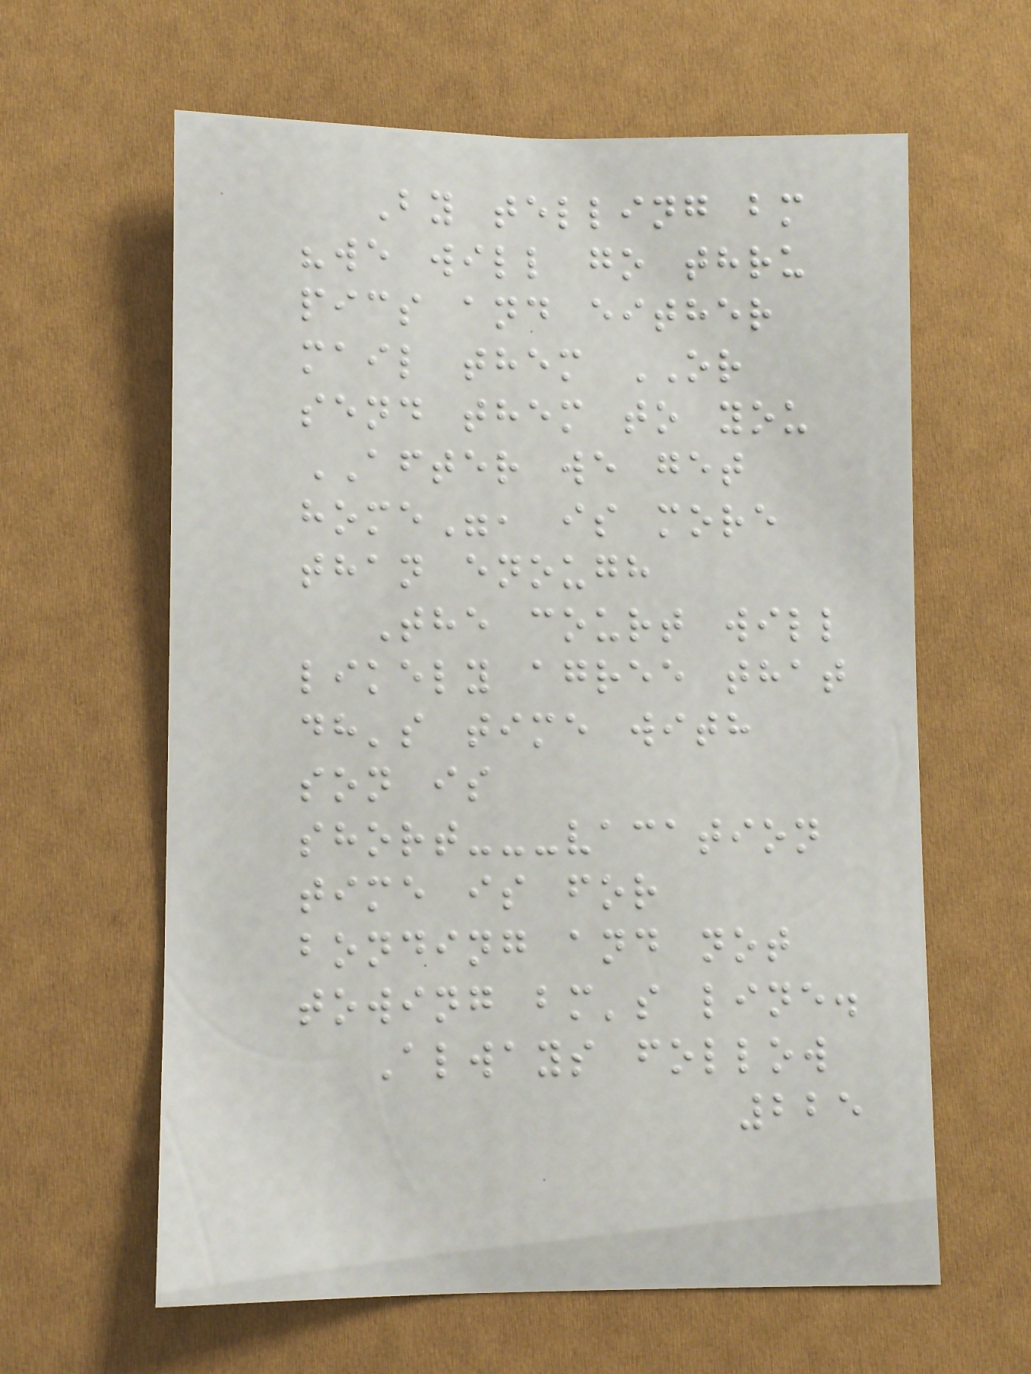By telling bm
"we will go thru
pics and either
mail them OR
send them to you
AFTER we get
home", is more
than enough
The court will
likely agree that
dh's time with
son is
short---vacation
time is for
bonding and not
towing bm's line.
Always follow
225
